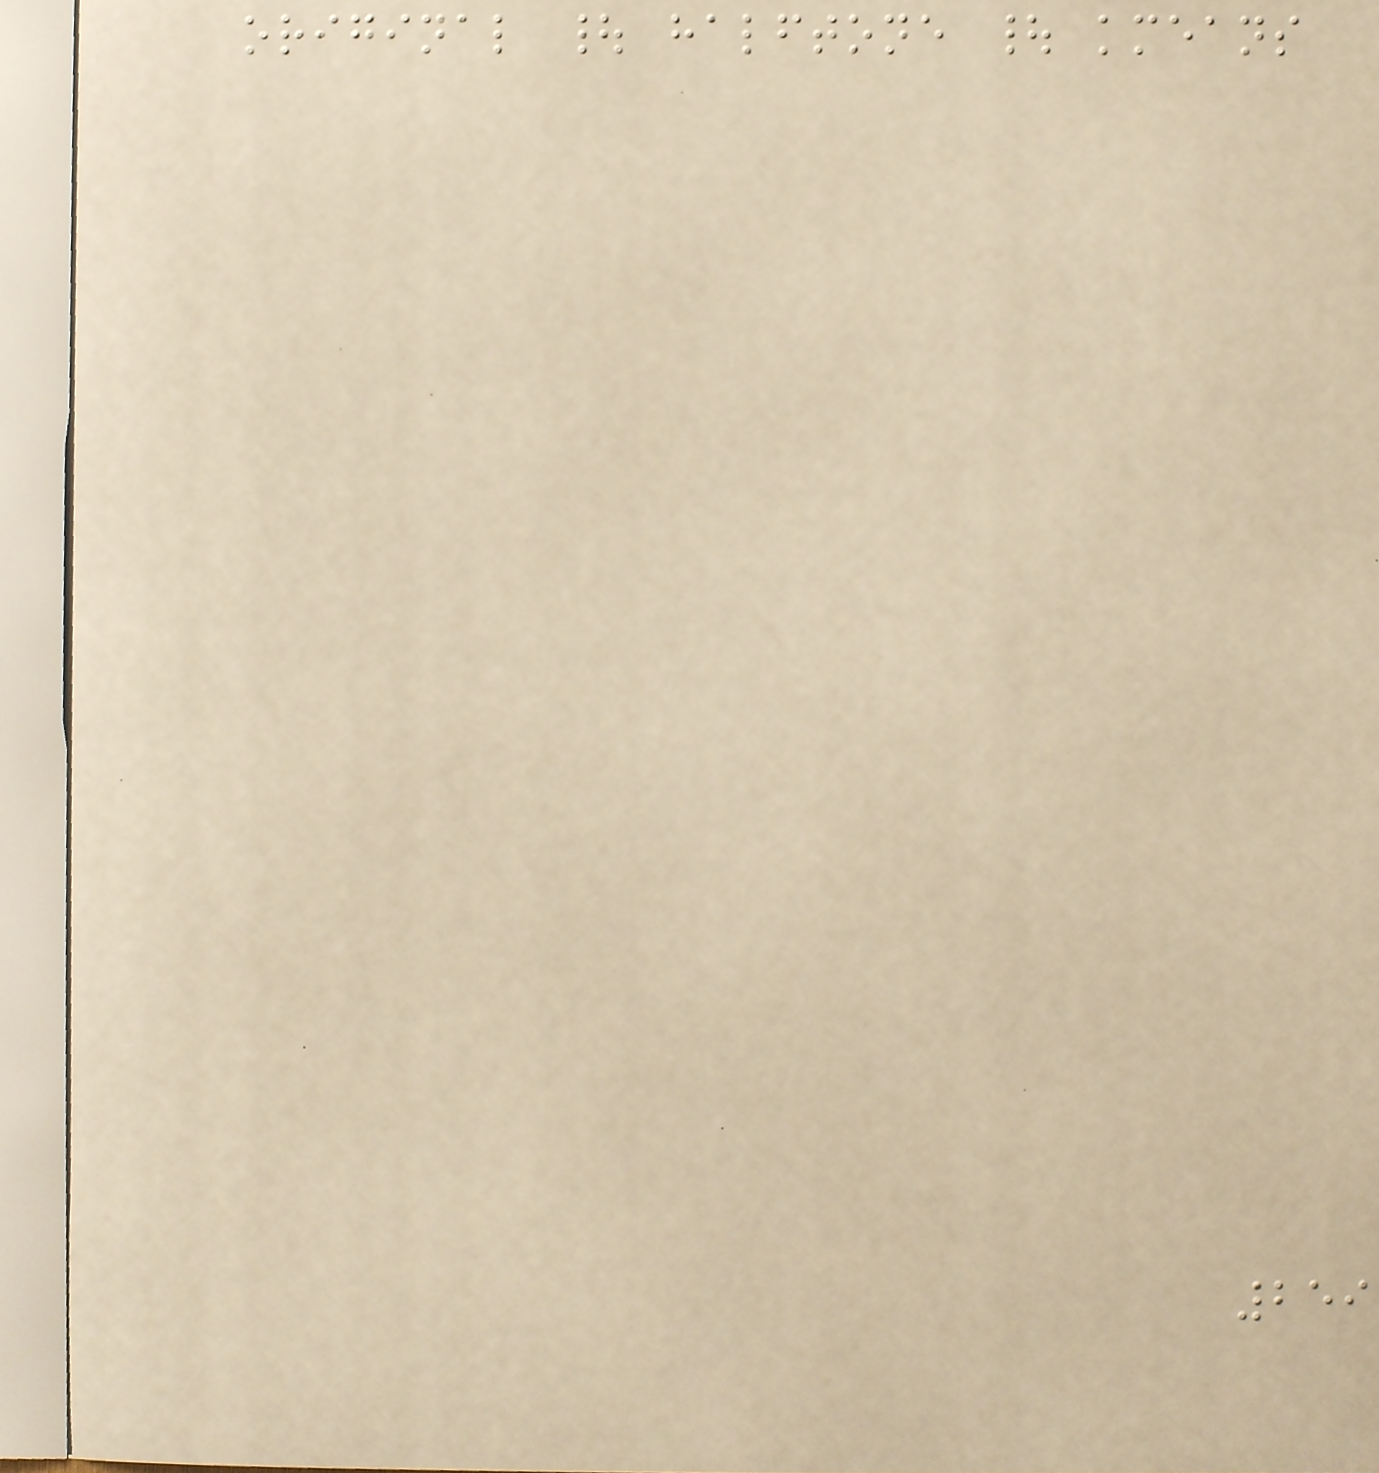original | halftone | kmeans
259
